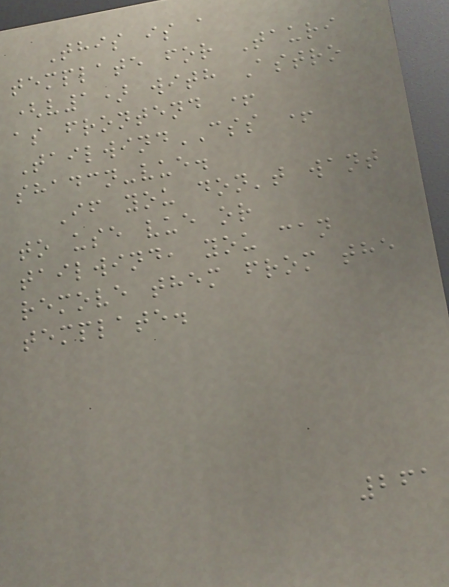This is a
template for Tauri
(v1) with Astro
as frontend +
TailwindCSS +
shadcn-vue.
If you don't want
to use vue or
tailwind, you can
remove them from the
template.
261
